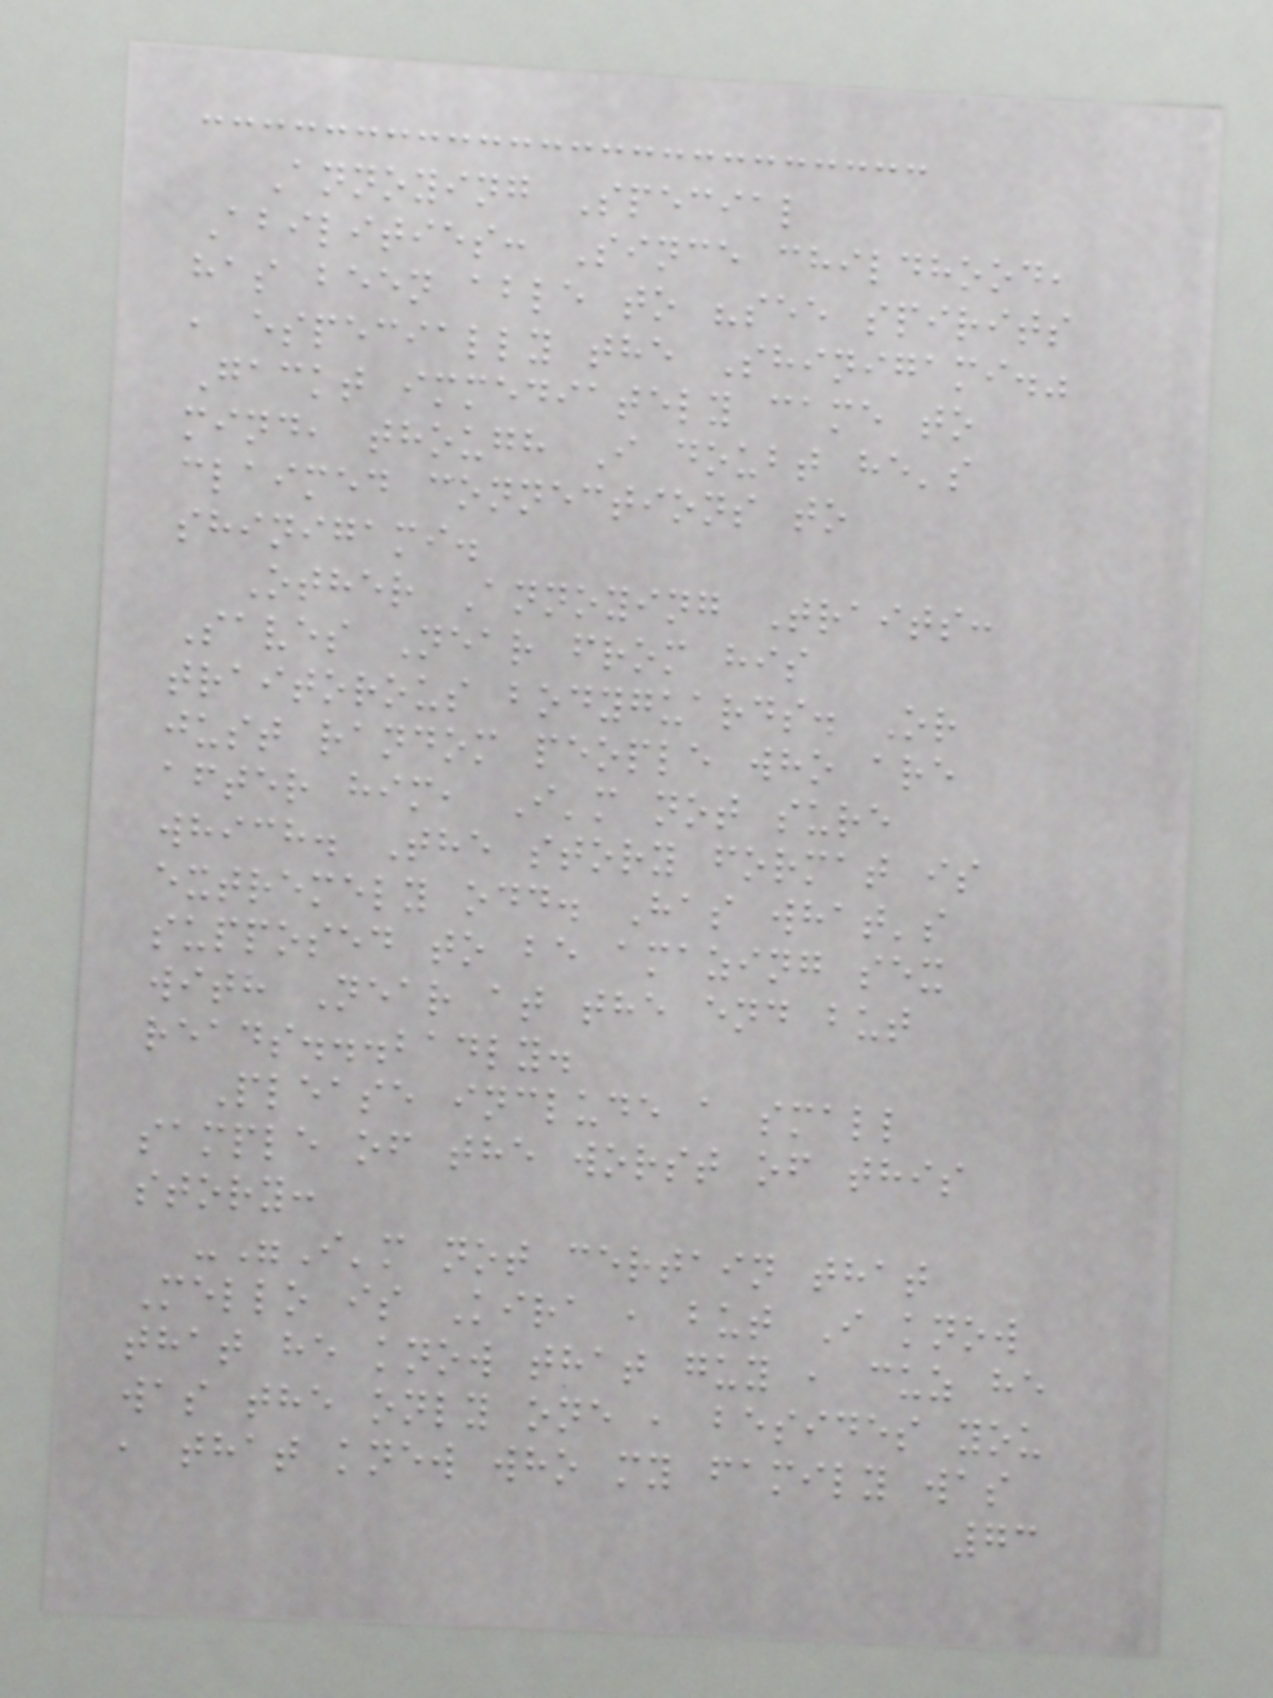Annoying Special
Abilities: Since childhood,
has been able to "see spirits
, especially the Shinigami."
Gackt immediately came to
mind, though I doubt he's
claimed connections to
shinigami.
Other Annoying Traits:
Saves Near from his
traitorous bodyguards. Or
just random people who are
after him, I'm not sure
which. The story format is
extremely odd. Has what's
supposed to be amazing sex
with Near at the end but
reads...badly.
Please include a small
sample of the worst of this
story:
-"I'm not certain that
Mello is Kira , but I know
that he know that guy , cuz he
was the only one , besides you
, that knew who my family was
73
